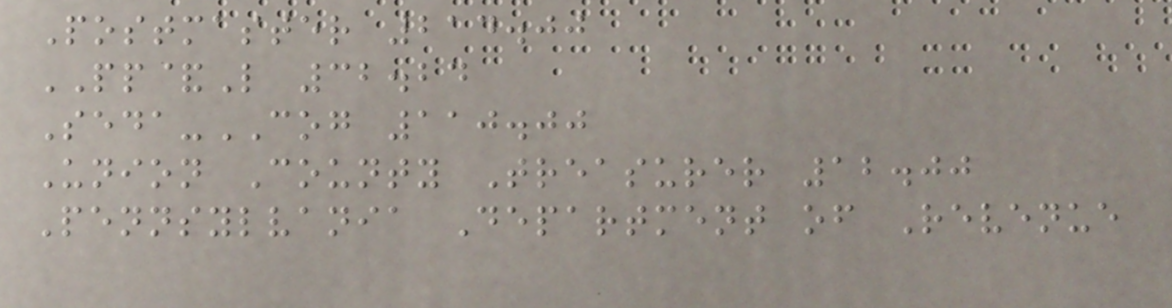Postmaster 214.00
PP&L 32.24
Seda-COG 110.00
Union County Treasurer 12.00
Pennsylvania Department of Revenue
